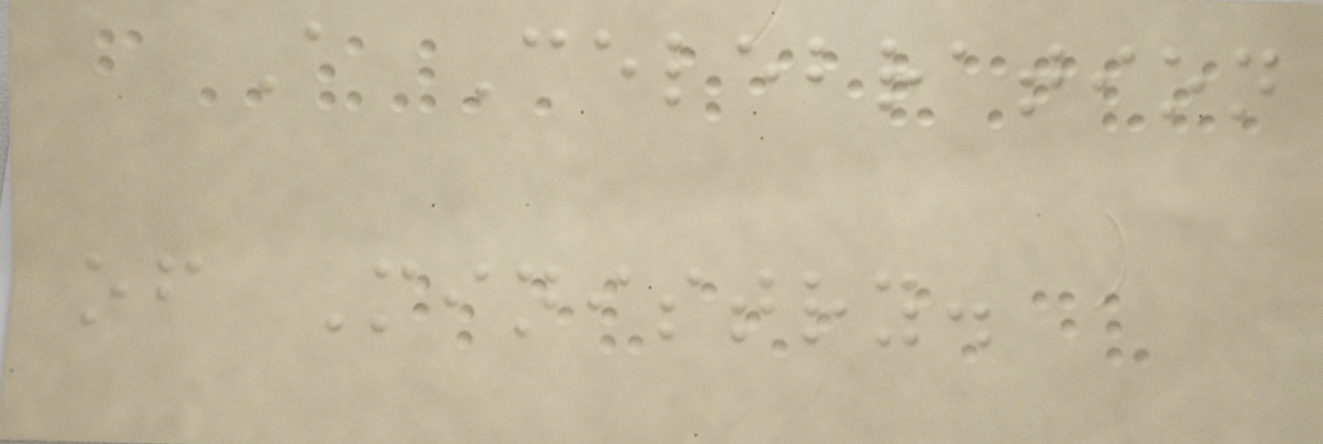A Celebration
of Ministry.
